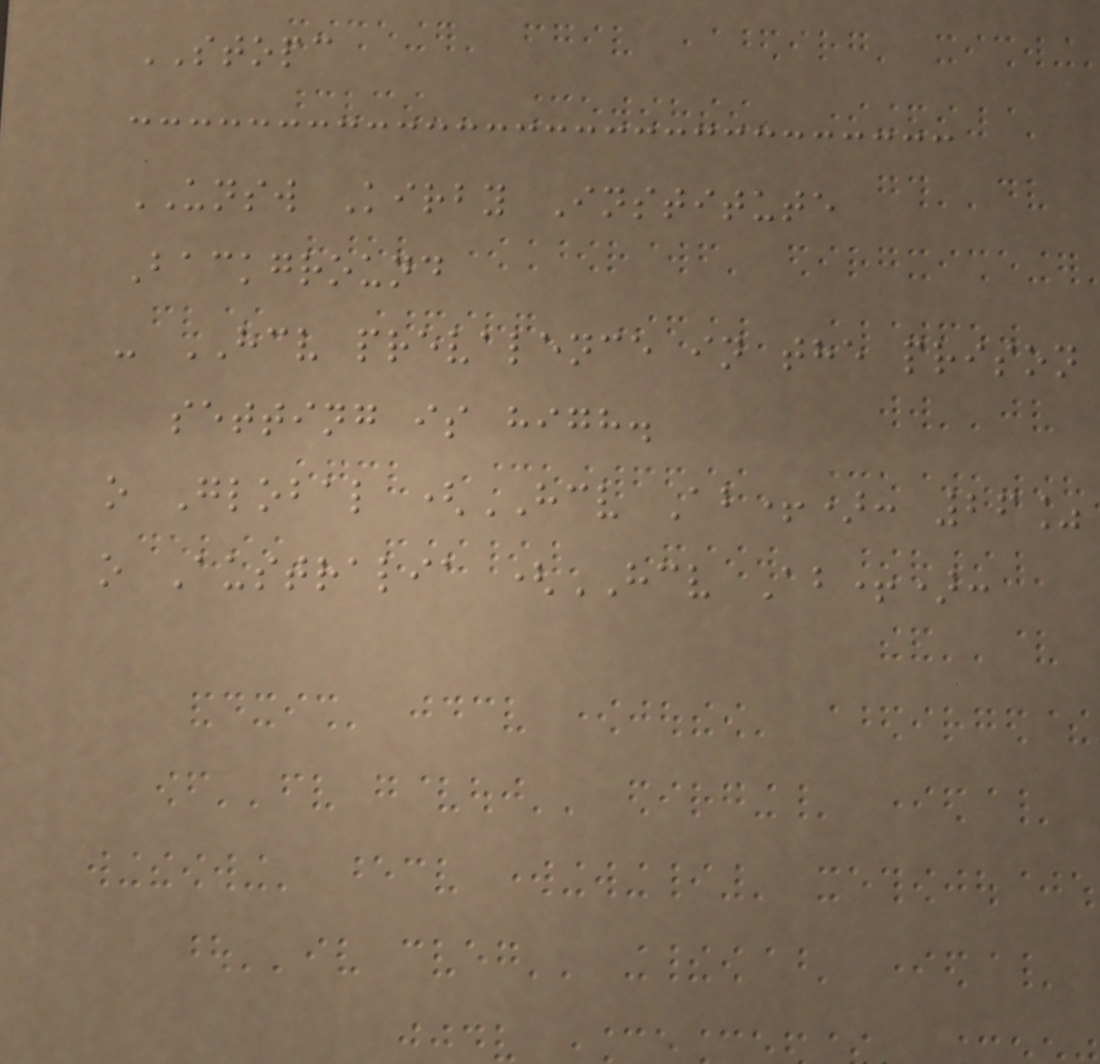STOPC
UNSW Kirby Institute
Background
- HCV prevalence in the prison
setting is high.
o Global (HCV Ab+): 26%
o Australia (HCV Ab+):
